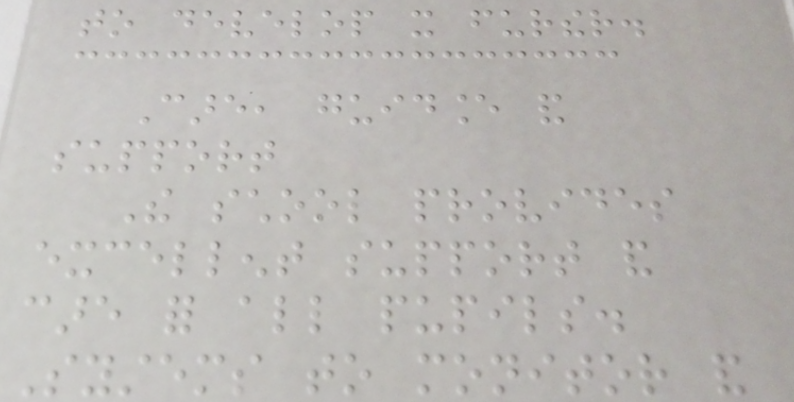to develop it further.
Care, guidance and
support
The school provides
excellent support and
care for all pupils.
Systems to monitor and
